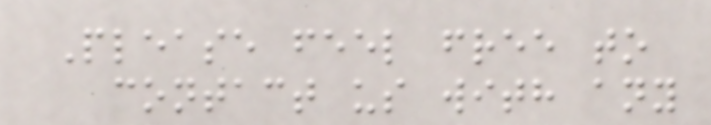Please feel free to
contact us with any
